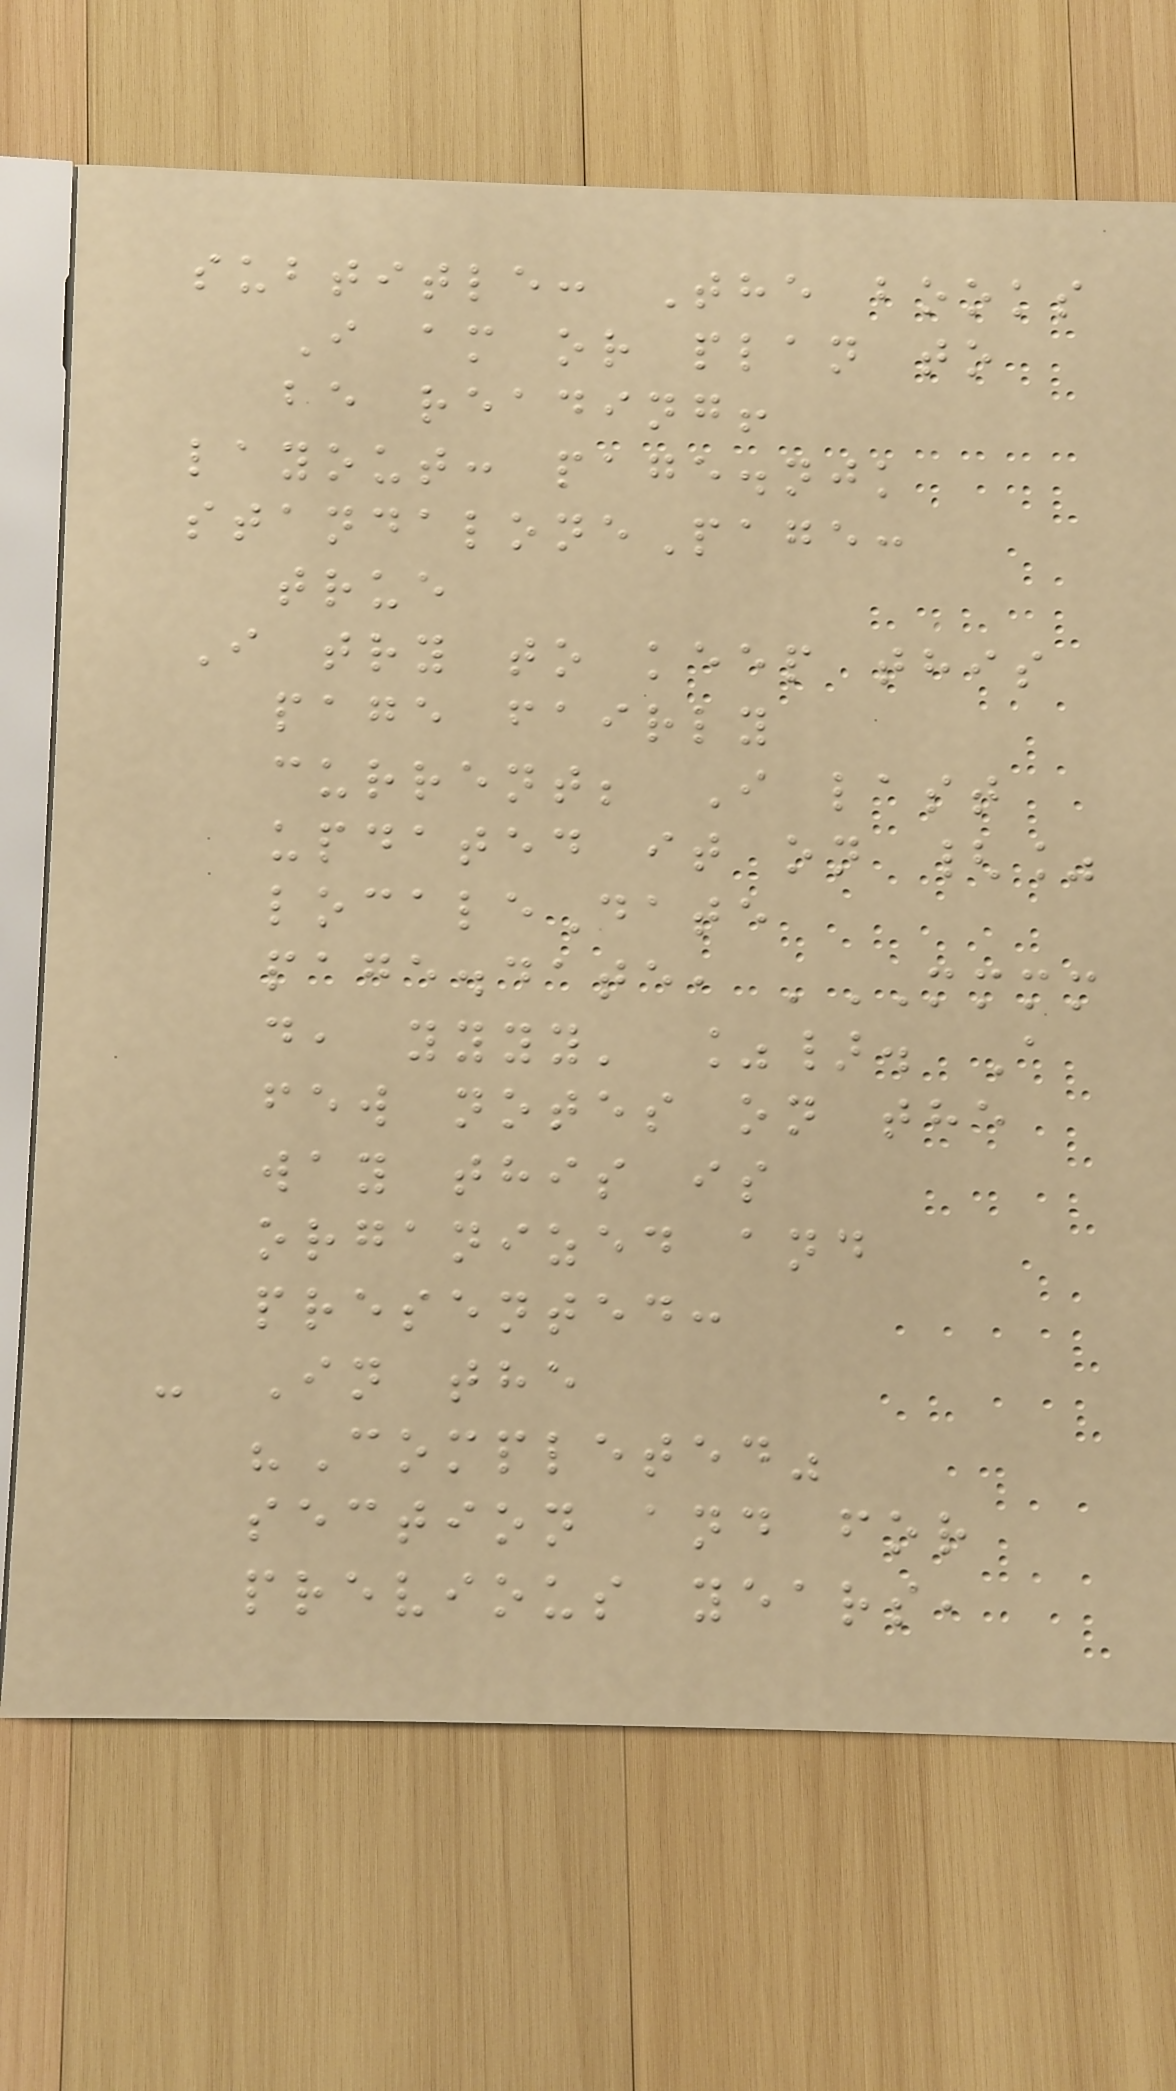subtitle: The books
I am or plan to
be reading!
layout: page.njk
standalonePage:
true
I try to keep this
page fairly
current; I last
updated it on {%
localeDate
page.date, 'MMMM
d, yyyy' %}. A
few notes on the
way this is
organized and
presented:
- In the
"Completed"
section and for
previous years,
